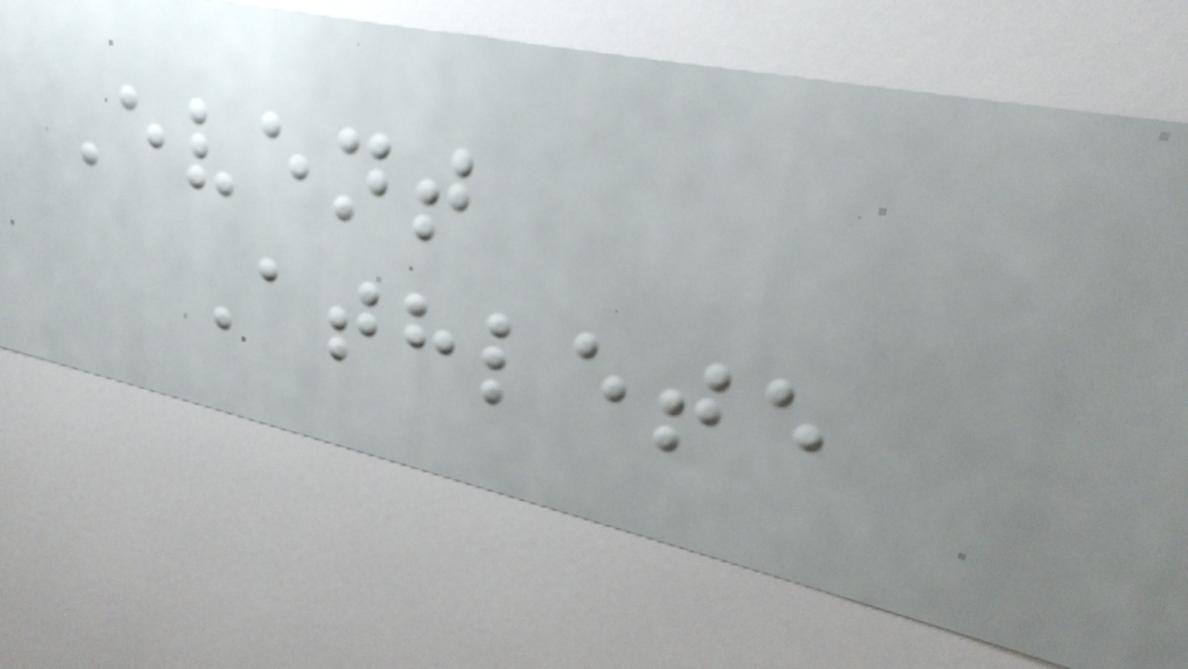Event
Athlete
